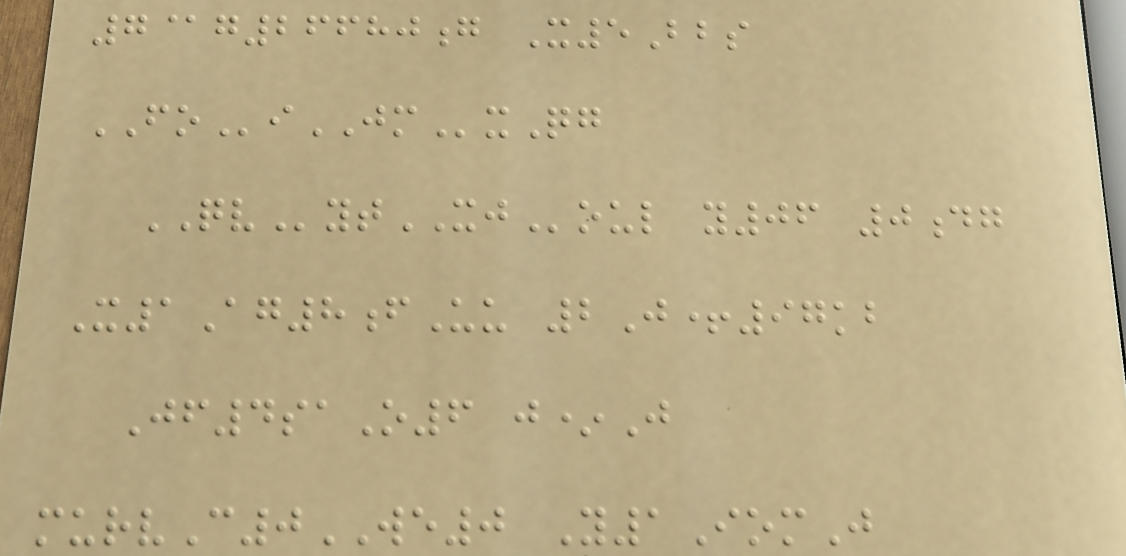7@g26680g X5Bbs
FOiJMxQg
QVytXJoul y06 0dg
X1Ag8fUu 2J+97kb
Jf4saO6 j*J
murvC0WE0 Y1IomJ
